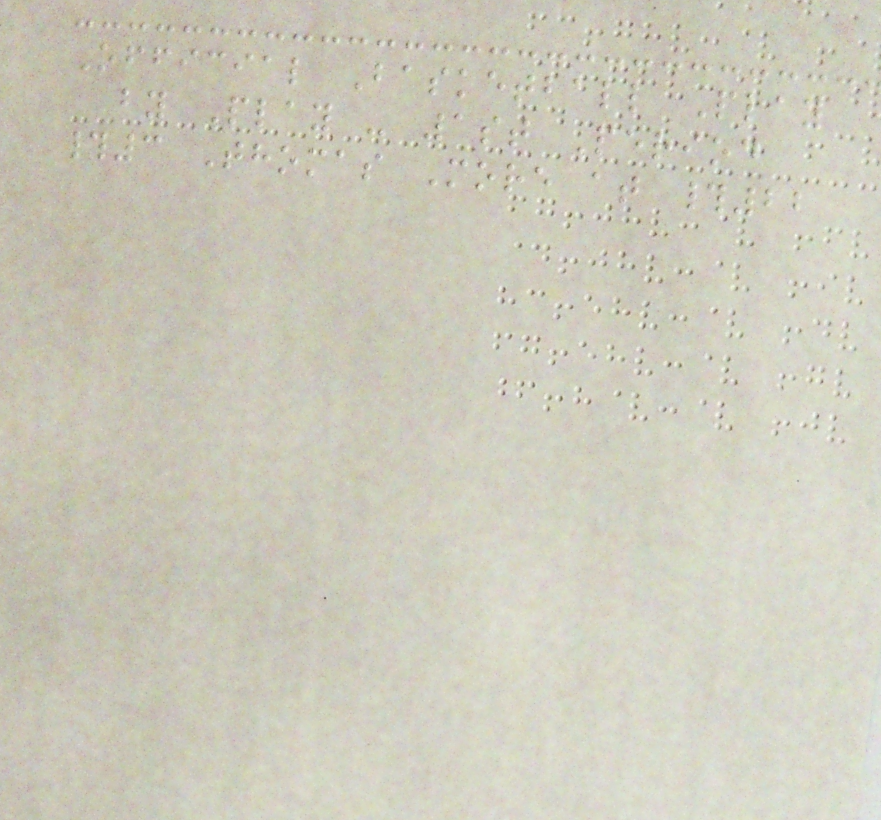Official Basketball Play
by Play - 1st Period
#3 Thomas More at #22
